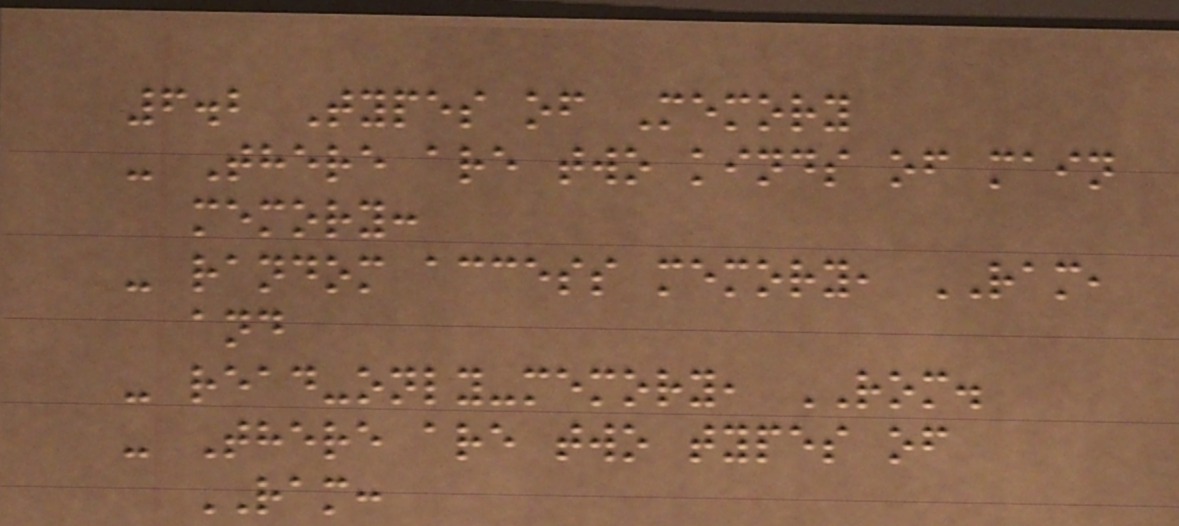6.2 Types of Memory
- There are two kinds of main
memory:
- random access memory, RAM,
and
- read-only-memory, ROM.
- There are two types of
RAM:
